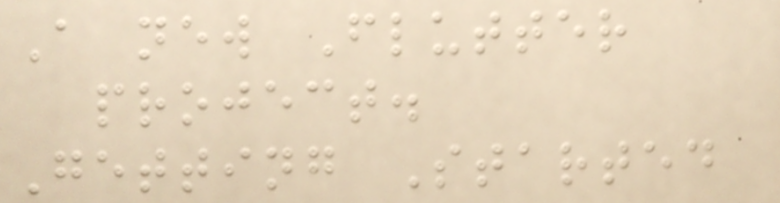A new Flutter
project.
Getting Started
